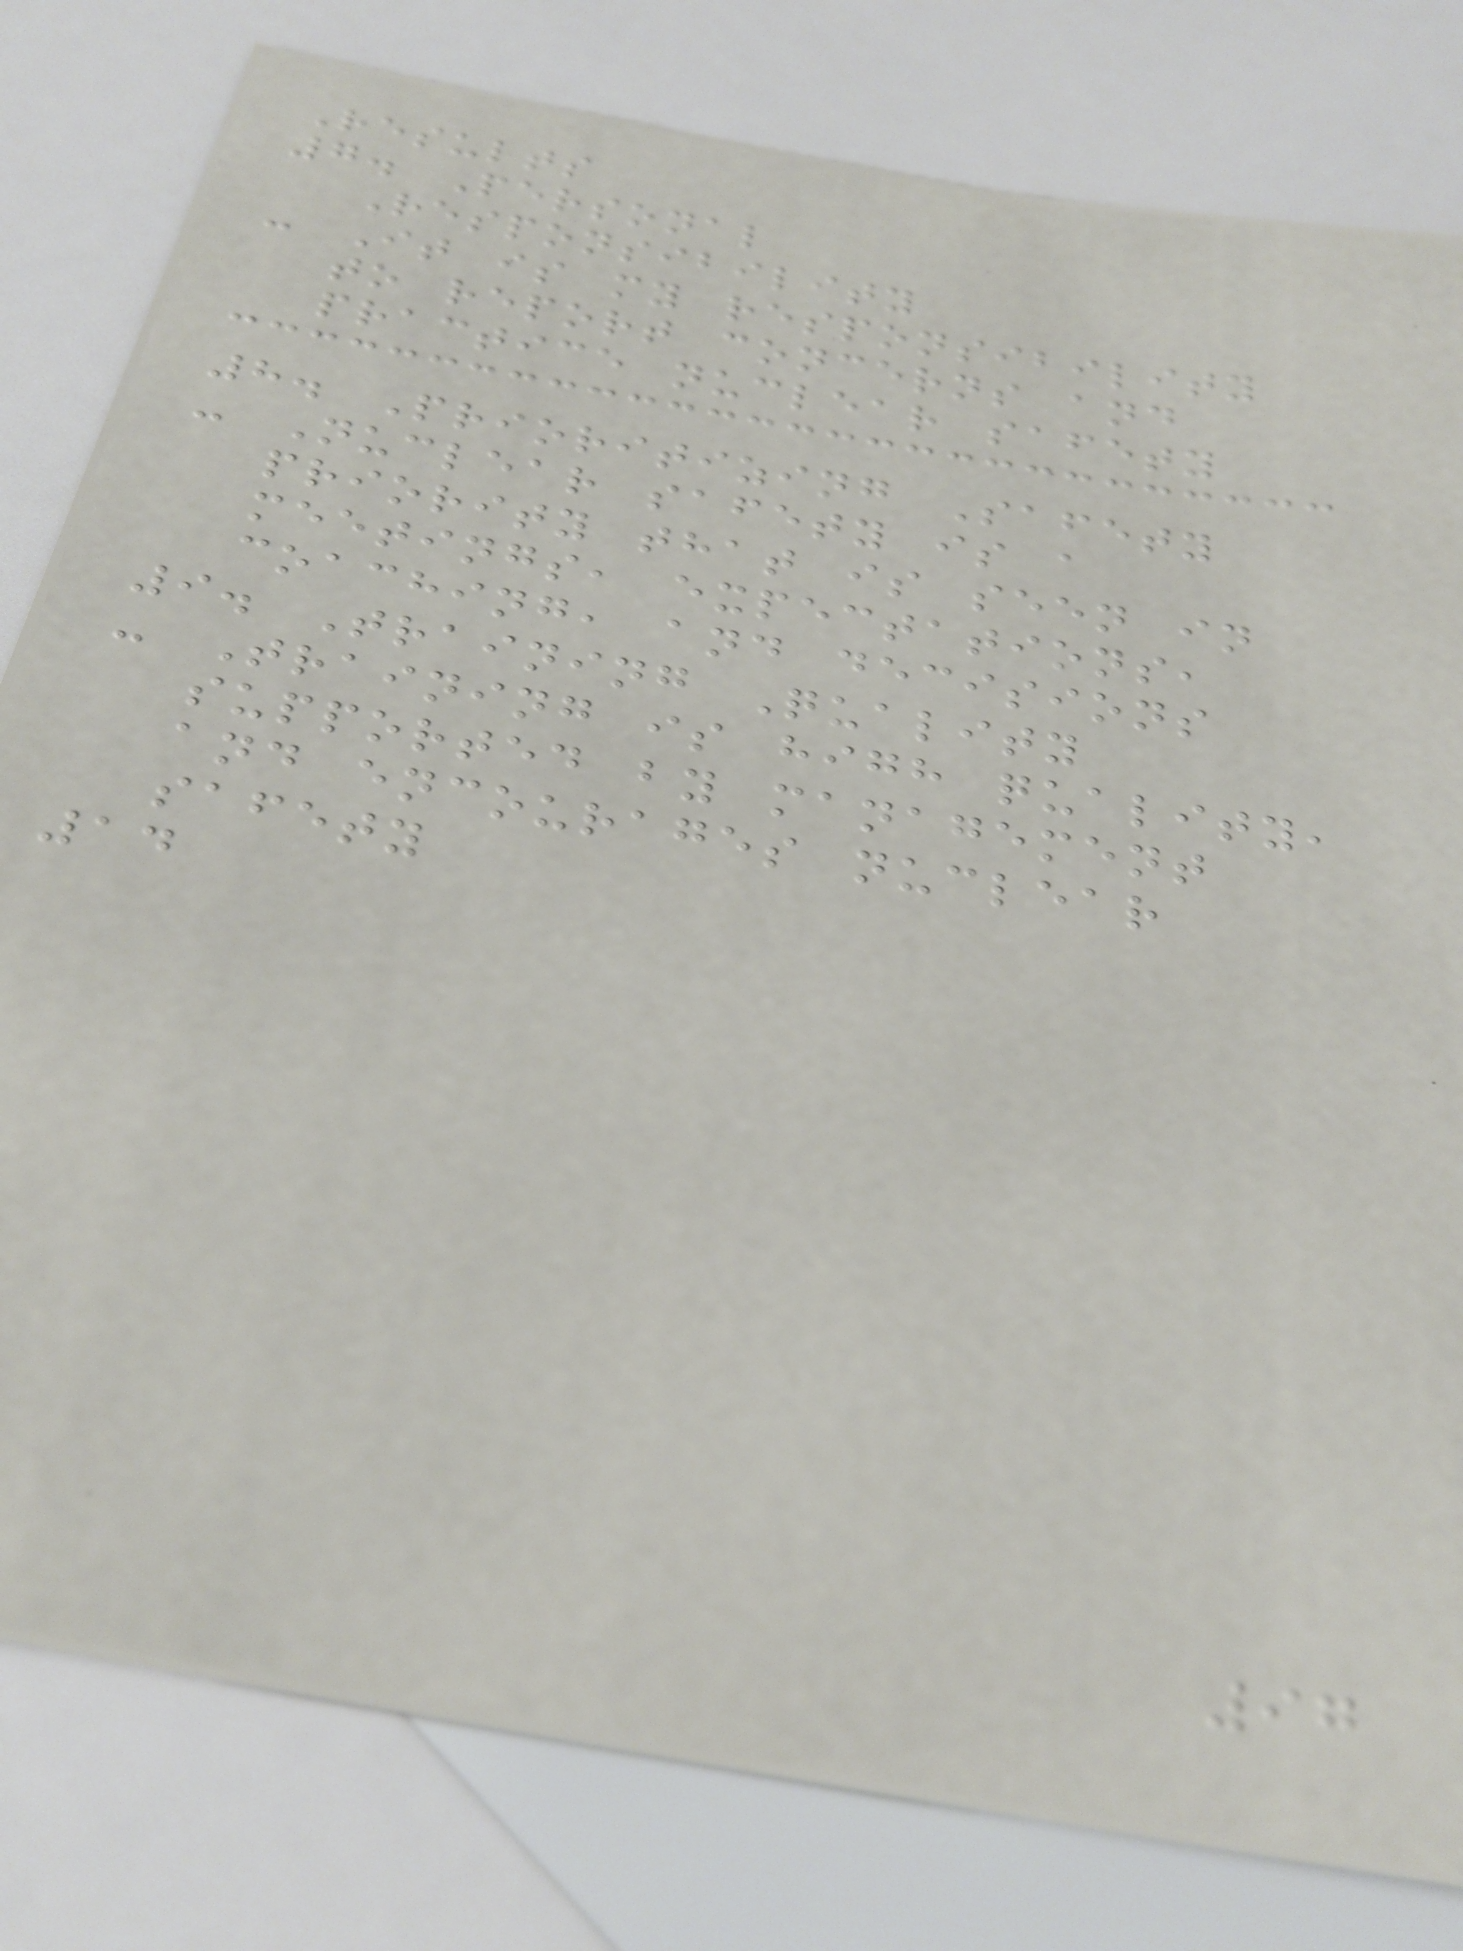Results
7. Personal
Responsibility
- It is my responsibility
to report concerns and
practice nuclear safety
8. Prioritizing Safety
- Nuclear safety is a
priority that is seen in
meetings, expectations,
coaching, and decisions
9. Training Quality
- Training is high quality,
supported by management
and encourages nuclear
safety
14
97
